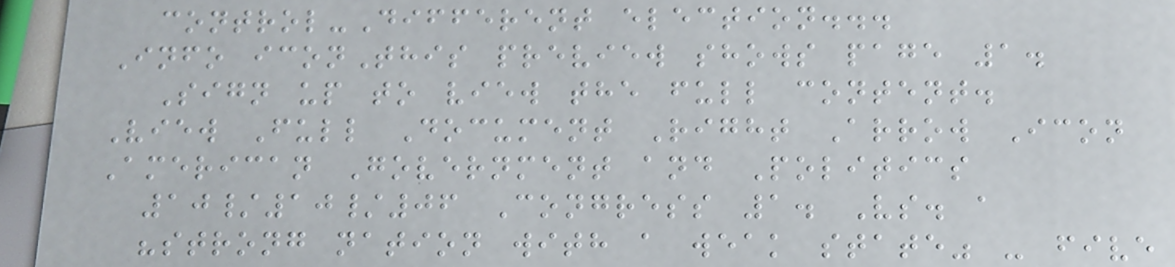control-Different election...
Info iconThis preview shows page 1.
Sign up to view the full content.
View Full Document Right Arrow Icon
American Government and Politics
10/10/06 Congress 1. Vs. a
"strong nation with a weak state" - five
